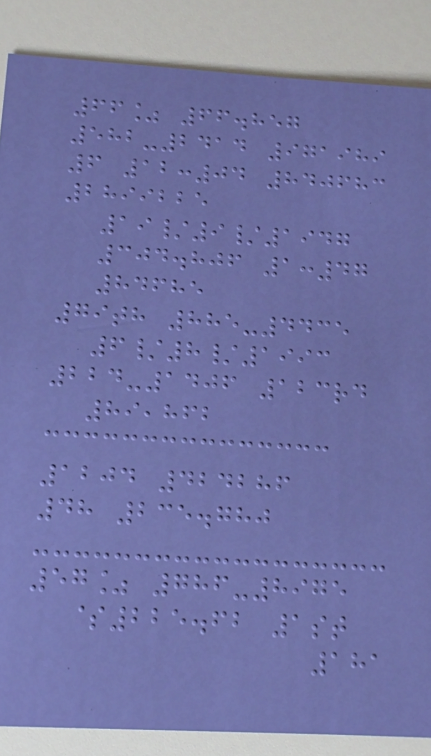66% 66.857
582-2414 971989
6 12:04 840683
2899225
19/9/1947
304.806 1:47
84685
79th 885-4435
6/8/1993
224-1406 123rd
89,862
1204 424286
48 235.780
57% 786-8975
$225.62 1st
181
